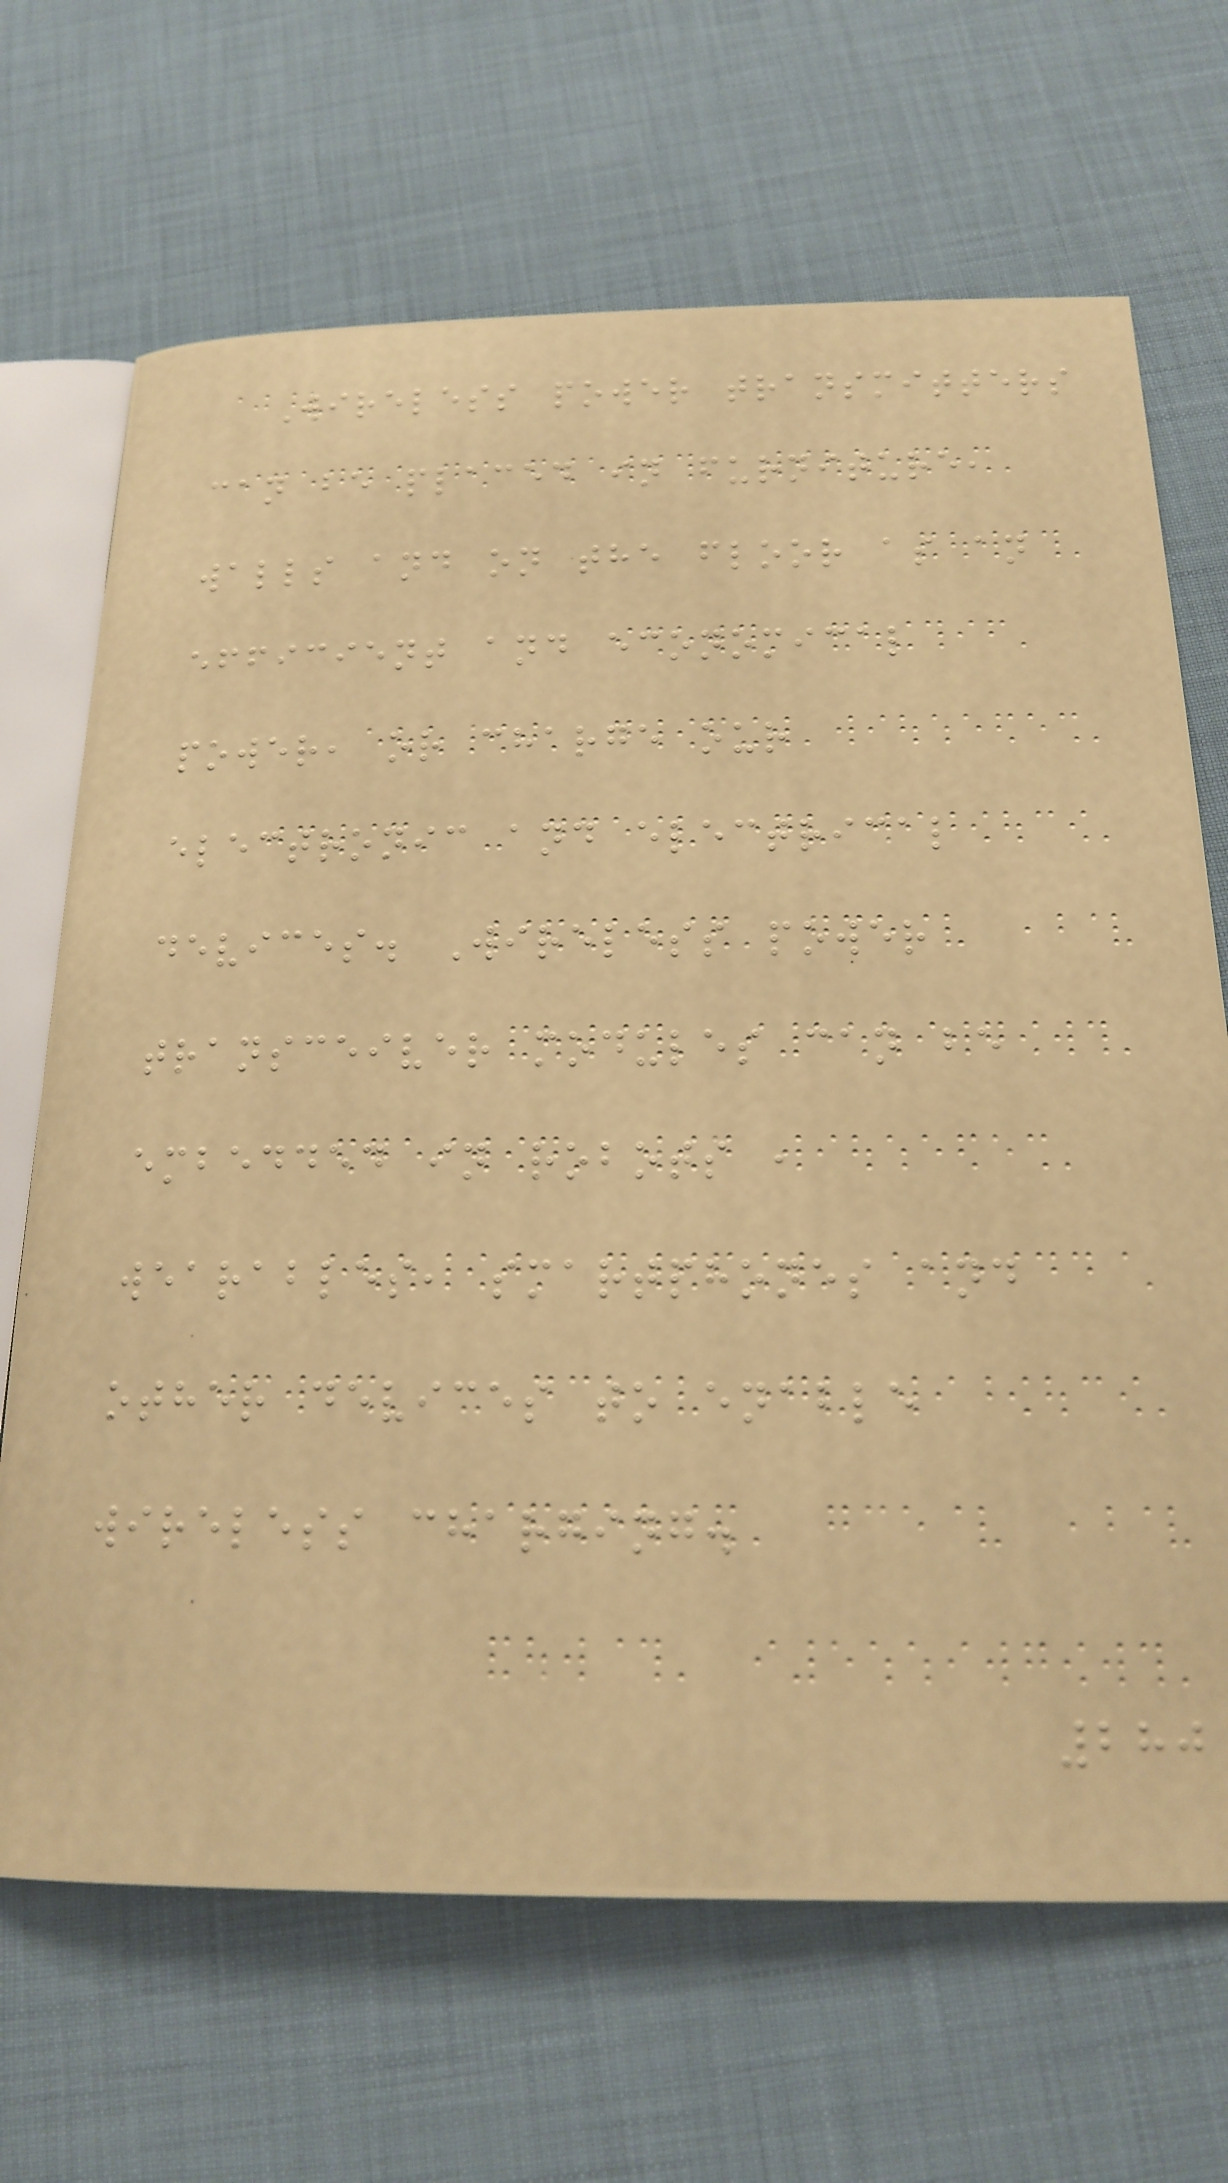Wireless power transmitters
can be placed in furniture,
walls and on the floor as an
efficient and economical
power, or charge our
electronic and electrical
devices. Wireless power
transceiver modules can be
embedded in robots ,
wearables, smartphones and
other devices to enable
wireless charging.
280
